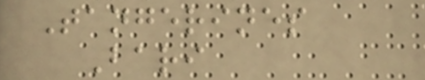Tangerines
Bari
